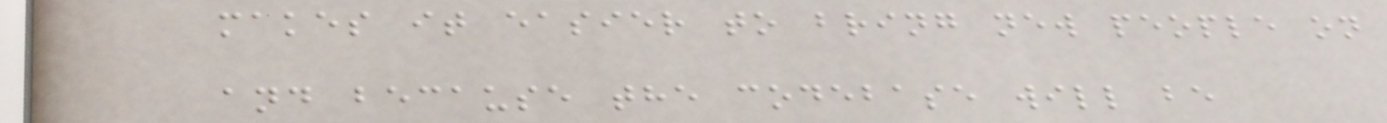makes it easier to bring new people on
and because the codebase will be
